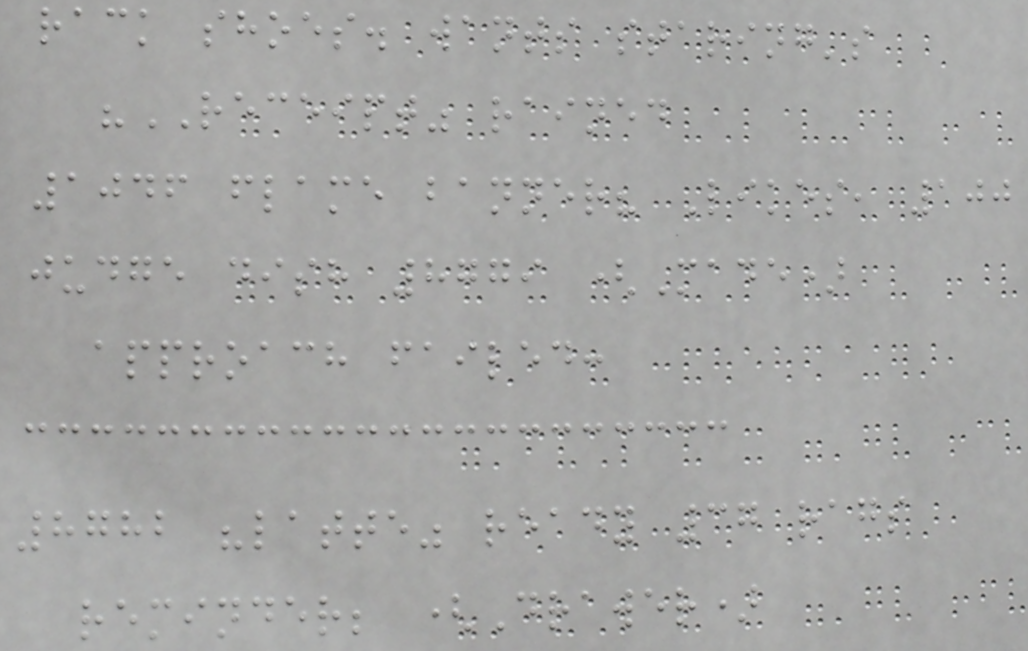rack shoes. wants staring's
"RECEIPT" rained
1046 flame banner? Likes, 100
judge dish 8779 (Made)
approach failed:
8782 "latte" ready 37 rags
reminder; (Drawer)
